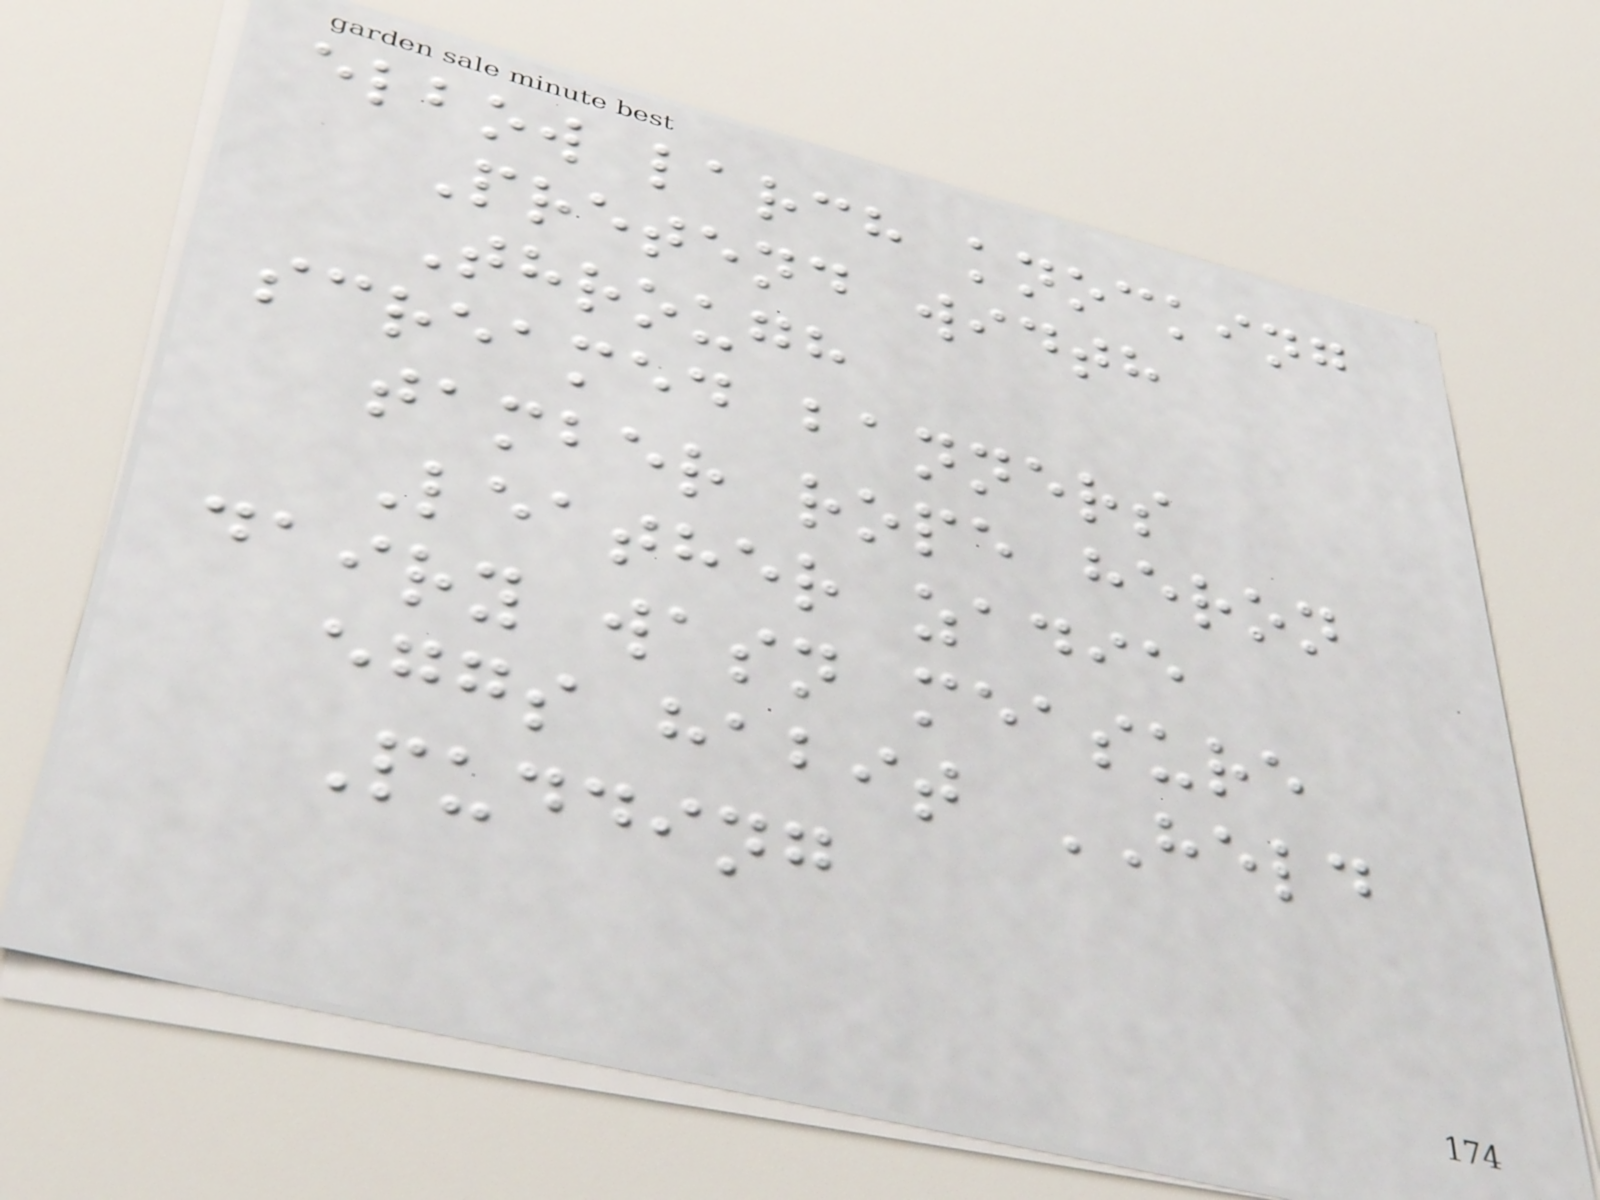elbow larch knocking
Pretend width
Through
screamed banners
tamber rope heron
Leather zadie
dairy wasn measure
eggs habit HELD
Pudding
